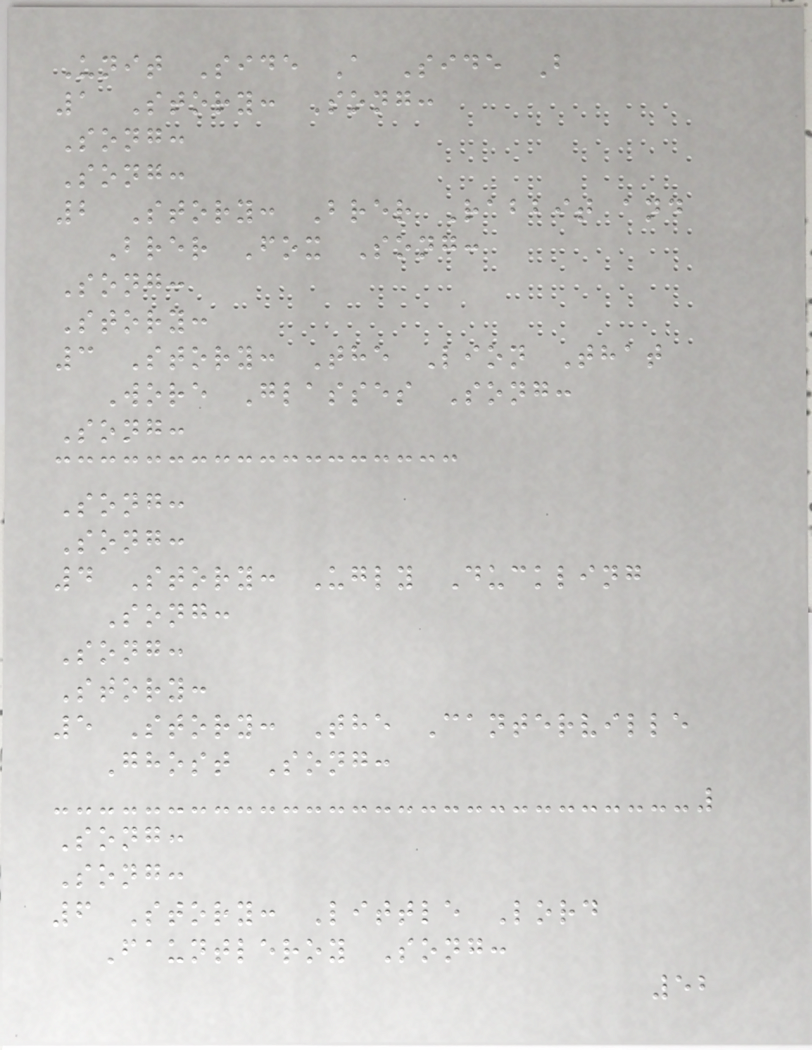Unit Side A Side B
1 Story: Song:
Song:
Song:
2 Story: Brer Rabbit and
Brer Fox Song:
Song:
Story:
3 Story: The Lion That
Wore Glasses Song:
Song:
Song:
Song:
4 Story: Ugly Duckling
Song:
Song:
Story:
5 Story: The Canterville
Ghost Song:
Song:
Song:
6 Story: Little Lord
Fauntleroy Song:
52
